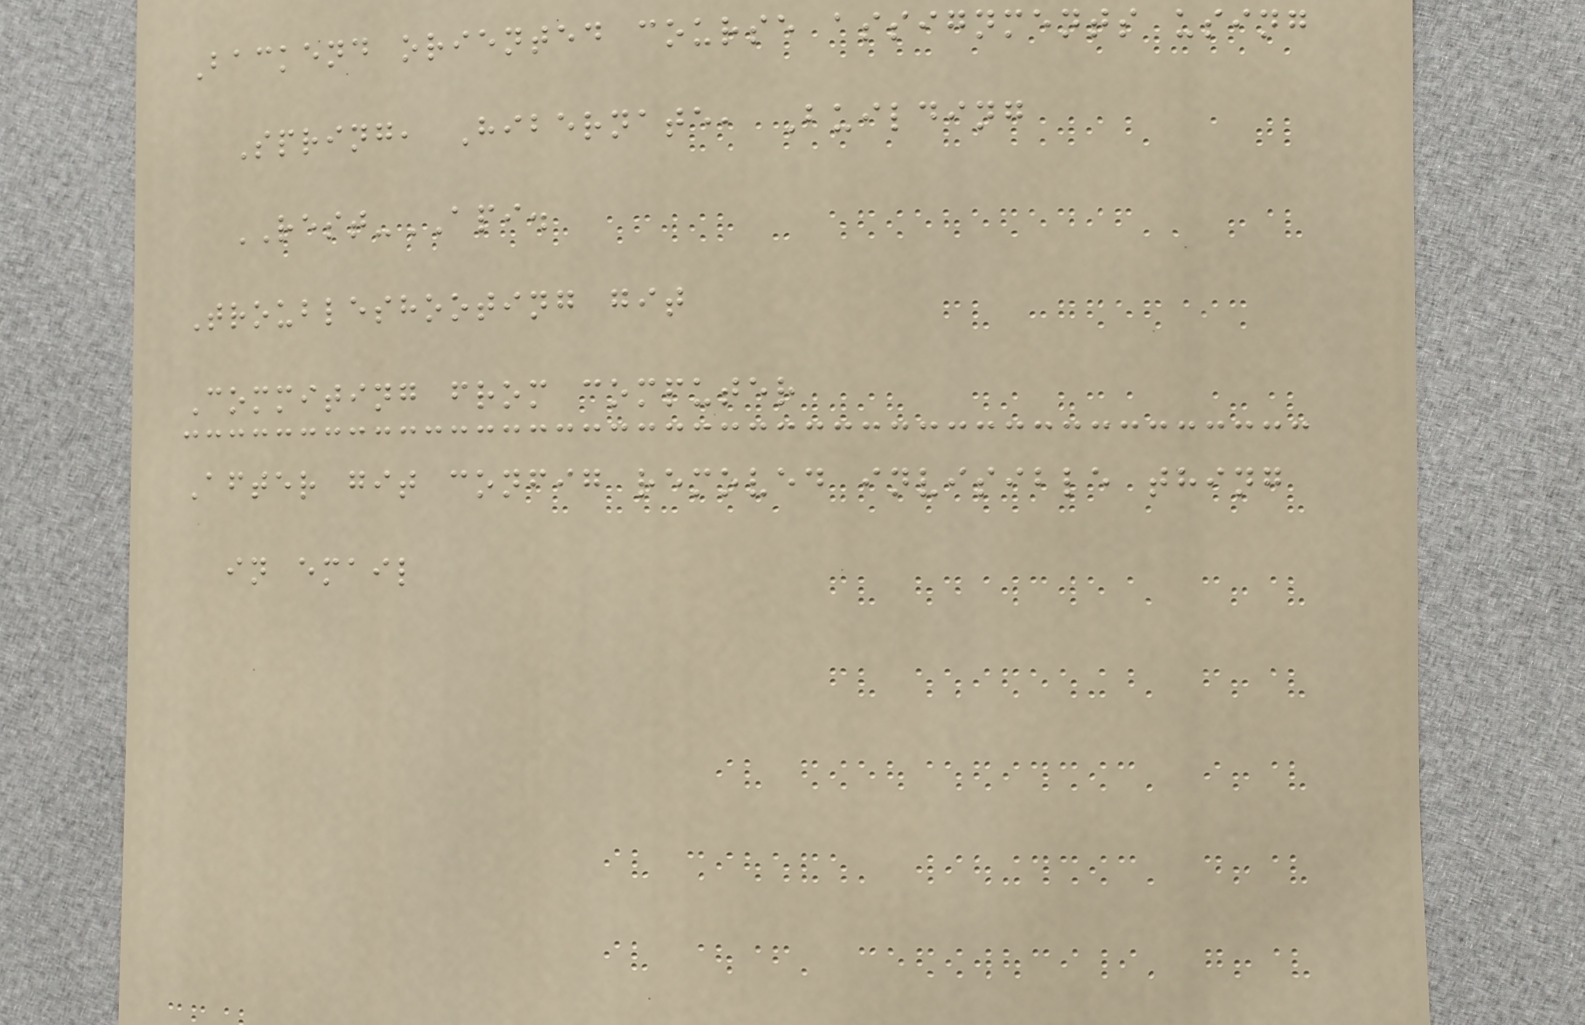Backend oriented course assignments using
Spring, Hibernate, Building
REST-API.
Troubleshooting git
Commiting from computer
After git config removed invisible thing
in email
